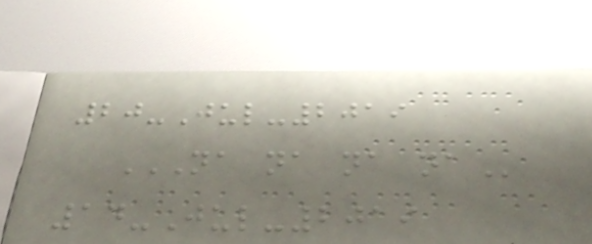20-Jul-2019
NA NA NA NA
14-Jul-2019
